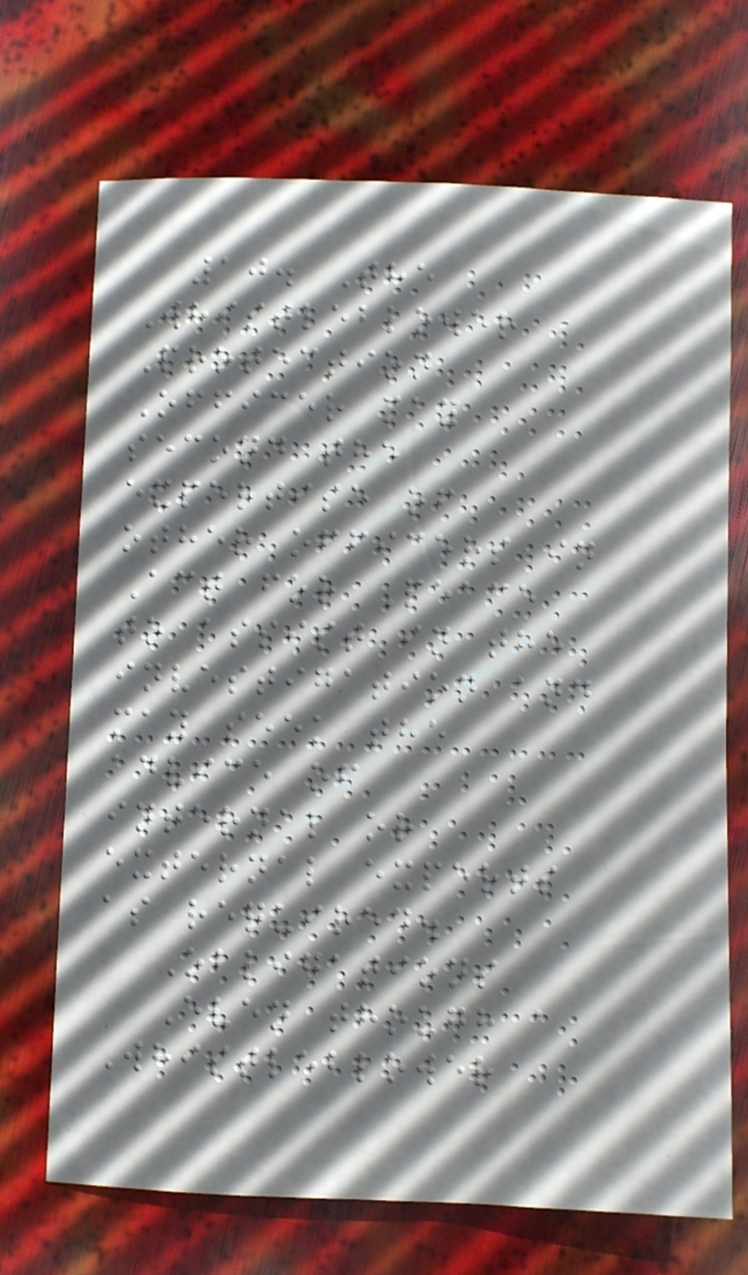10. The
Whistleblower
Protection
Officer may
second the
expertise of
other officers in
Act for Peace
to assist in the
investigation and
may seek the
advice of
internal or
external experts
as required.
Obligations
Even though a
Whistleblower
